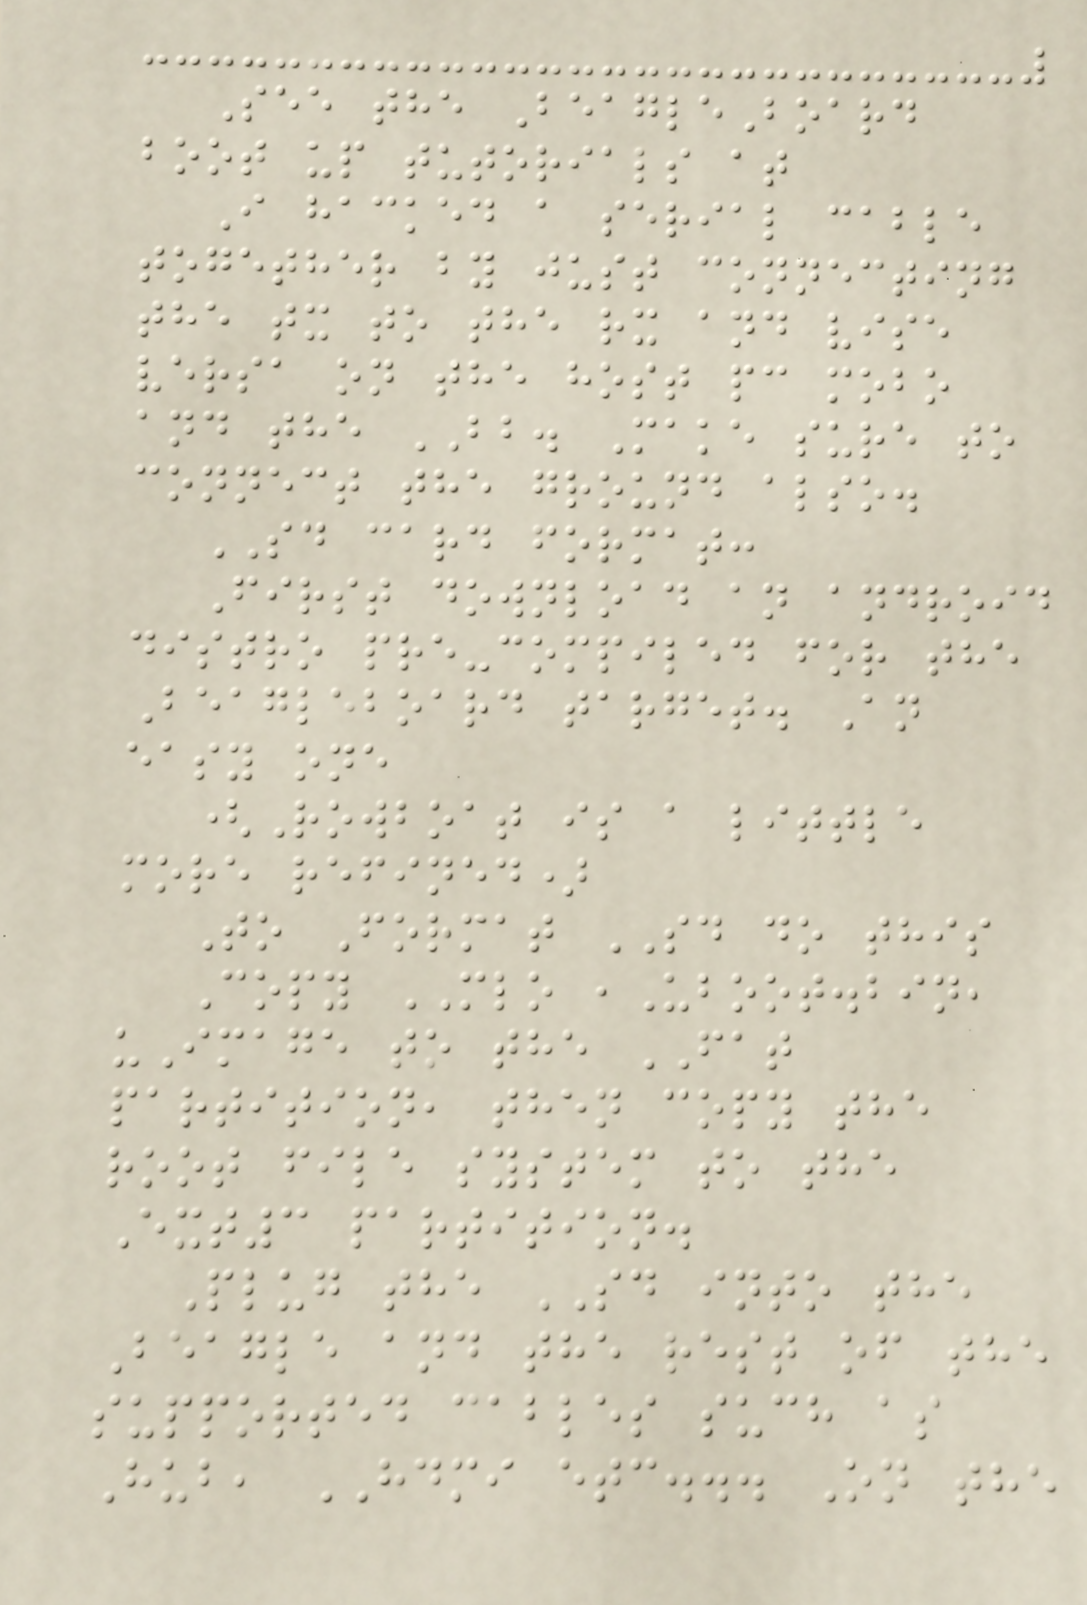See the BeagleBoard
boot up tutorials at
I hacked a serial cable
together by just connecting
the tx to the rx and vise
versa on the host pc mobo
and the BB. Make sure to
connect the ground also.
SD card format:
First download an android
distro pre-compiled for the
Beagleboard target. An
easy one
(Rowboat is a little
more refined)
To Format SD do this
Copy MLO ,Uboot.bin,
uImage to the FAT
partition, then copy the
root file system to the
Ext3 partition.
Plug the SD into the
Beagle and the rest of the
supported cables such as
Hub, HDMI etc... On the
